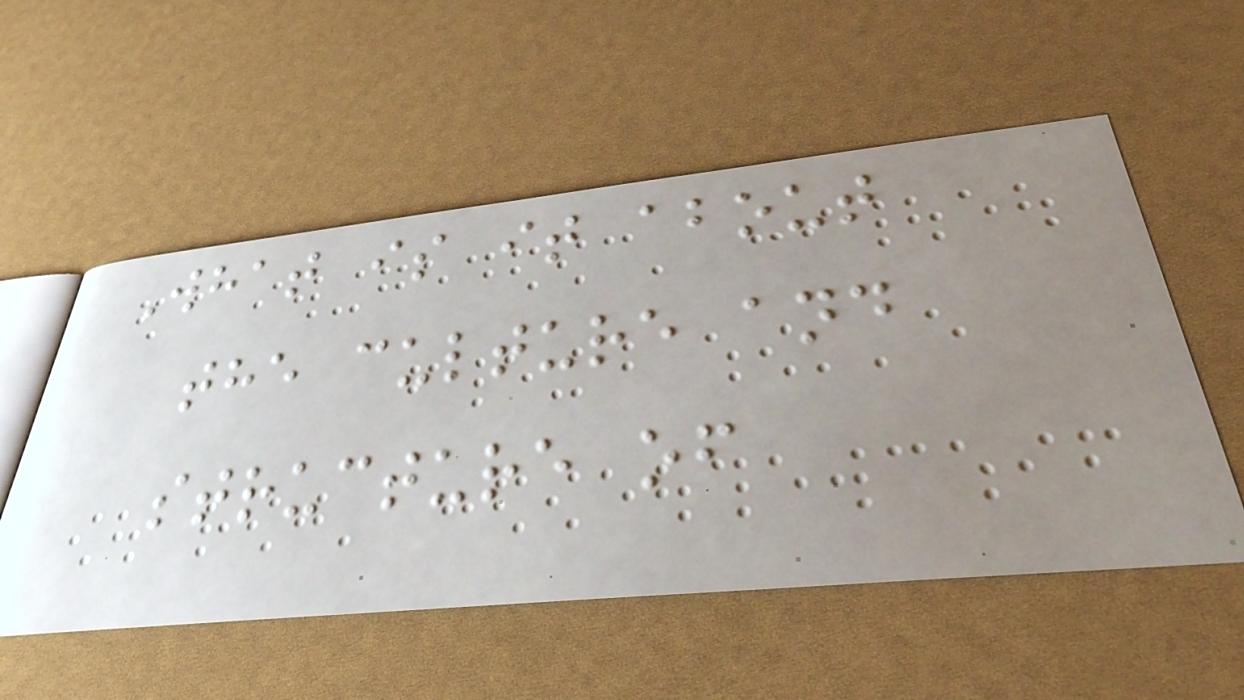What is it about
the culture and
structure of
